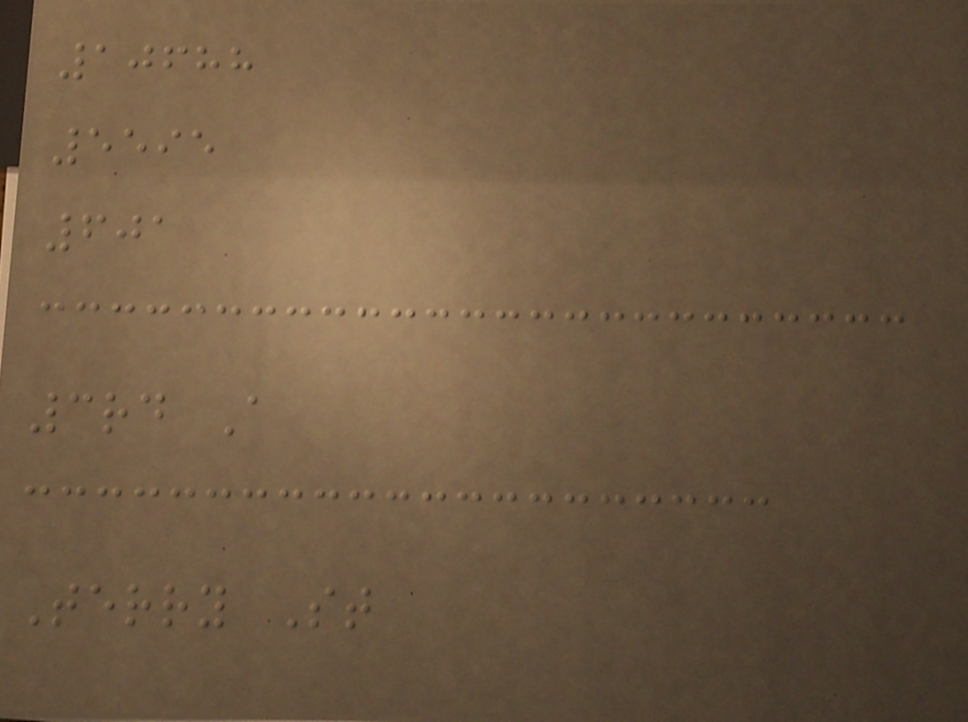10688
5595
601
3rd A
Terry St
